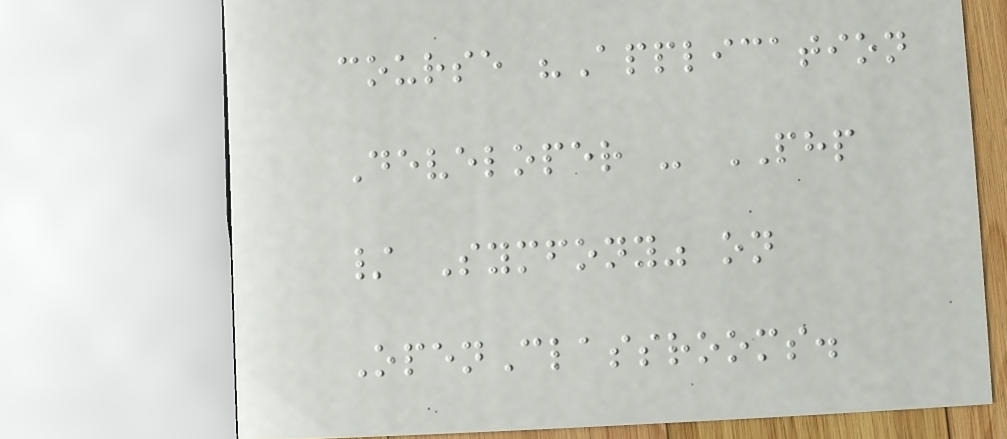course "Application
Developer - PHP
/ Symfony" on
OpenClassrooms.
